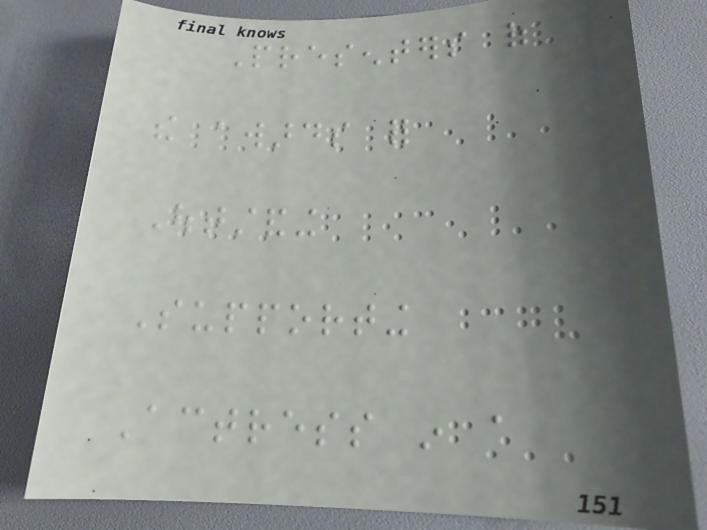Presenters of
the awards for
Outstanding
Supporting
Actress in a
